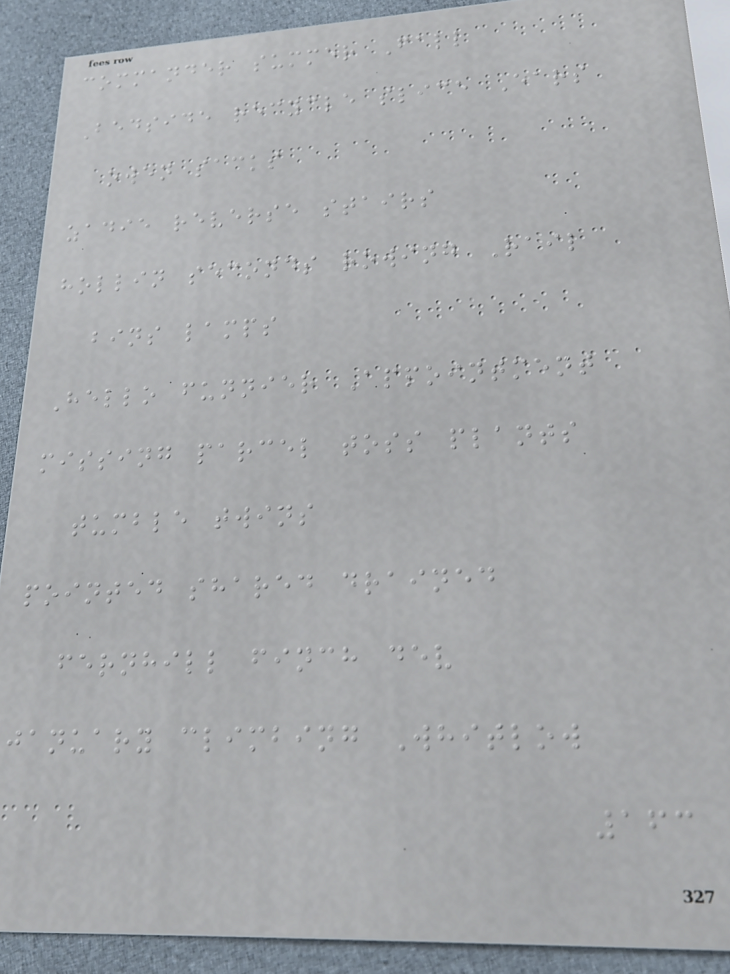commander summer Fall
Bedside recycle slice Ears
owen sacks
zadie reverse stairs
hollin seconds rowing Rail
bins lamps
Hello funnier Appointment
missing parcel toss plants
tumble twins
pointed shared drained
fernhill finch dev
january climbing Whitlow
163
